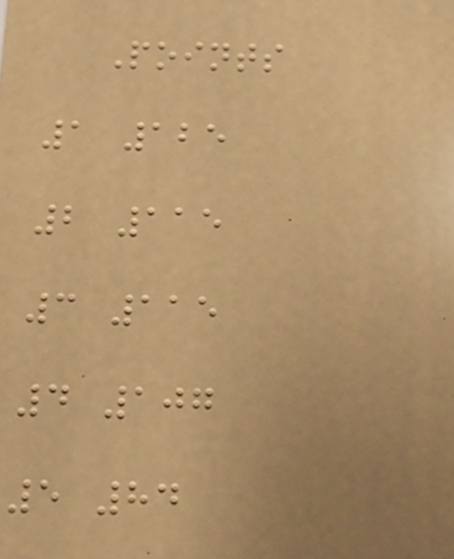Points
1 125
2 115
3 115
4 107
5 84
